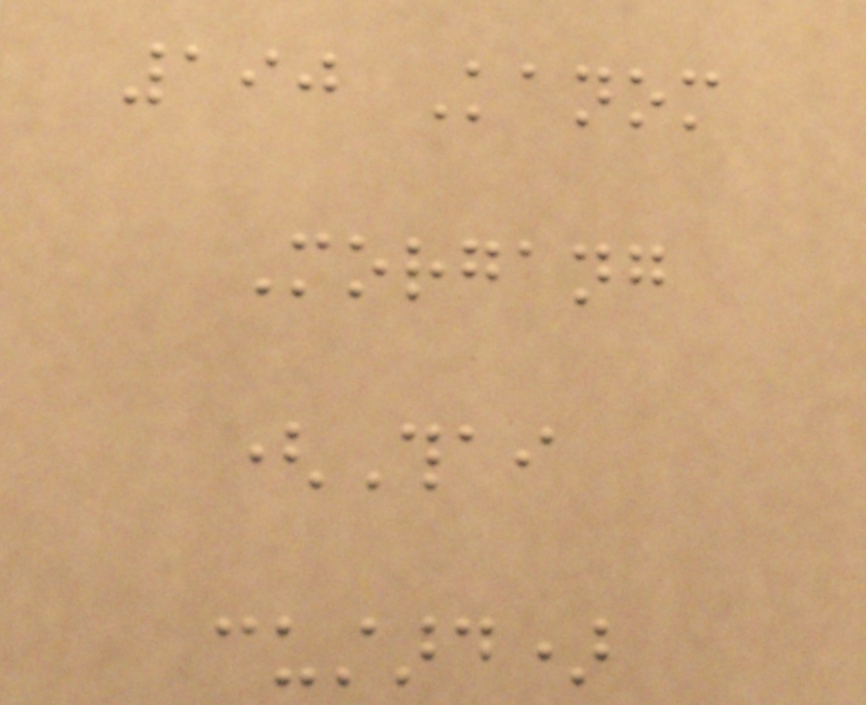190 Kanom
Morgang
(Thai
custard)
